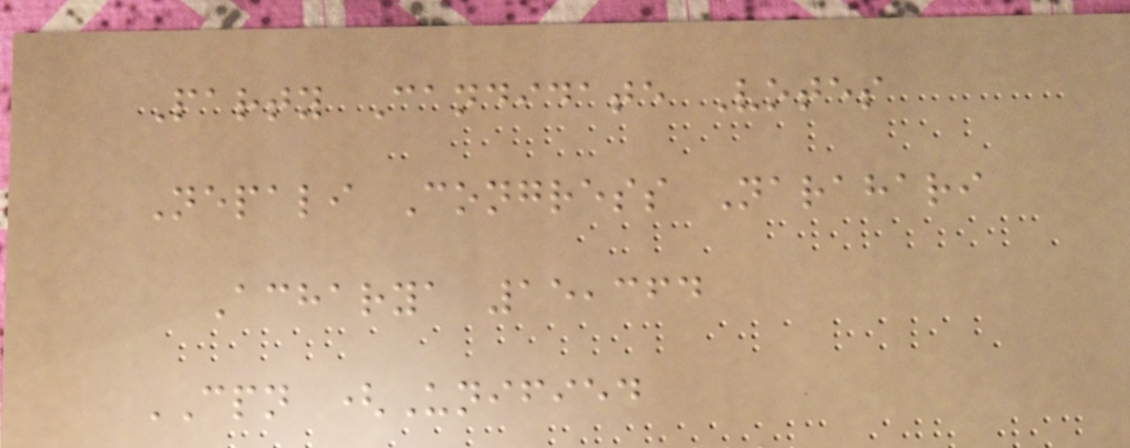Party Candidate Votes
Nepali Congress Narahari
Acharya 15,364
CPN (Unified
